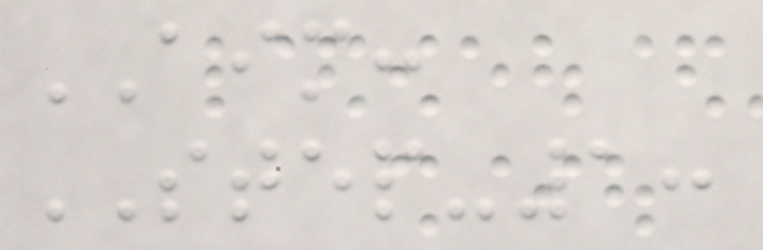AIM:
STEP-1:
